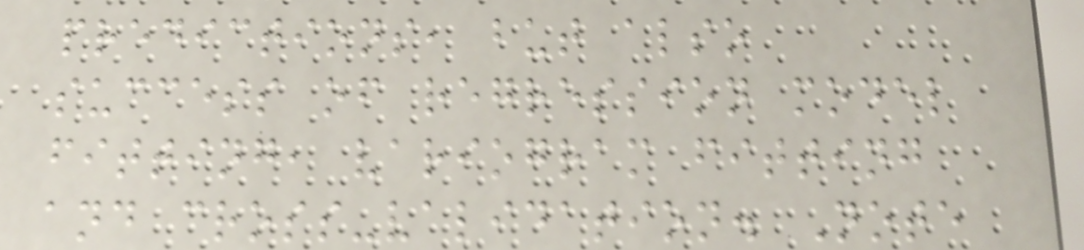predictions, but also
success of regression model
fitting, variogram fitting
and cross-validation. Note
